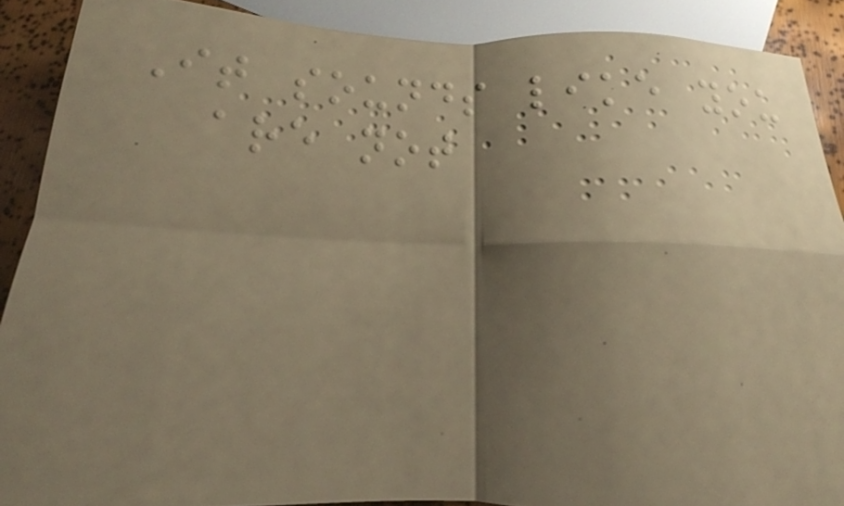It sounds like you
are not
